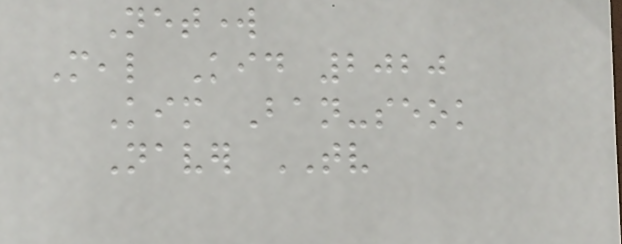Network
Meal Kid 2020
Kim Ban-seok
Naver TV
